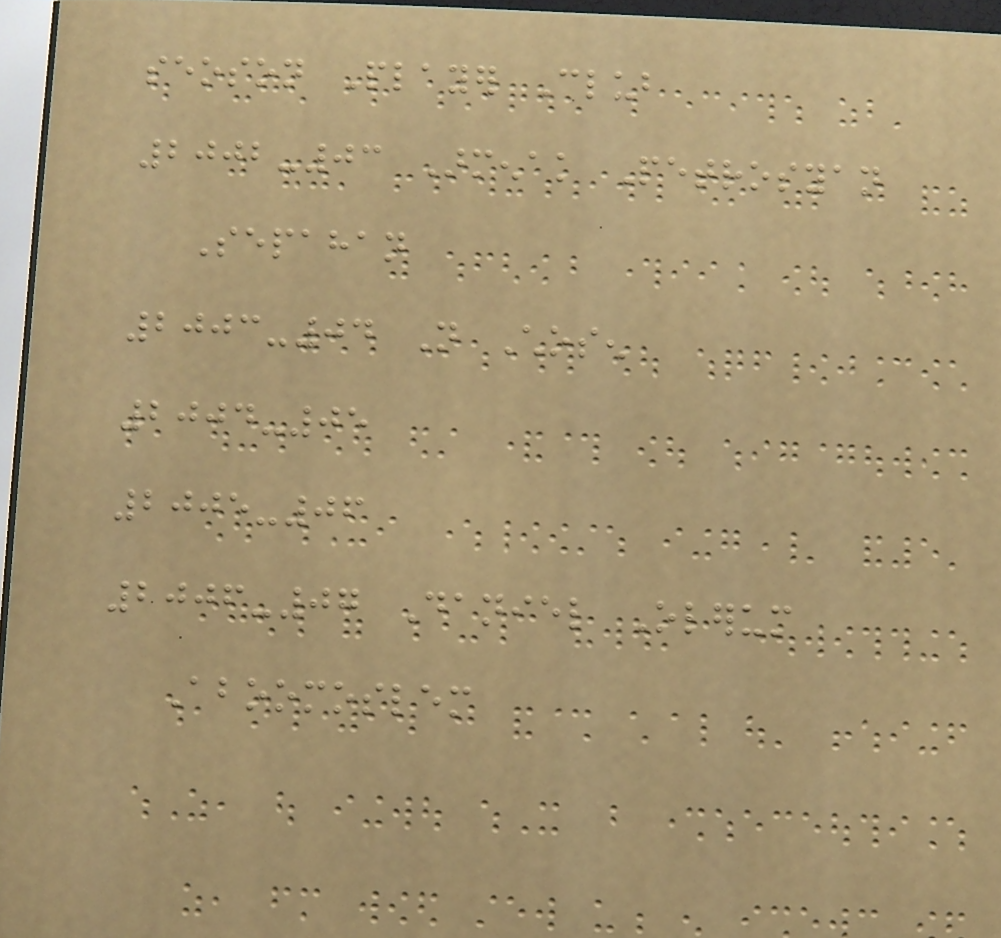seoson Player Club
2002-03 Armenak Petrosyan
Sepahan
2003-04 Not Chosen
2004-05
2005-06
2006-07 Daniel Olerum
Aboomoslem
